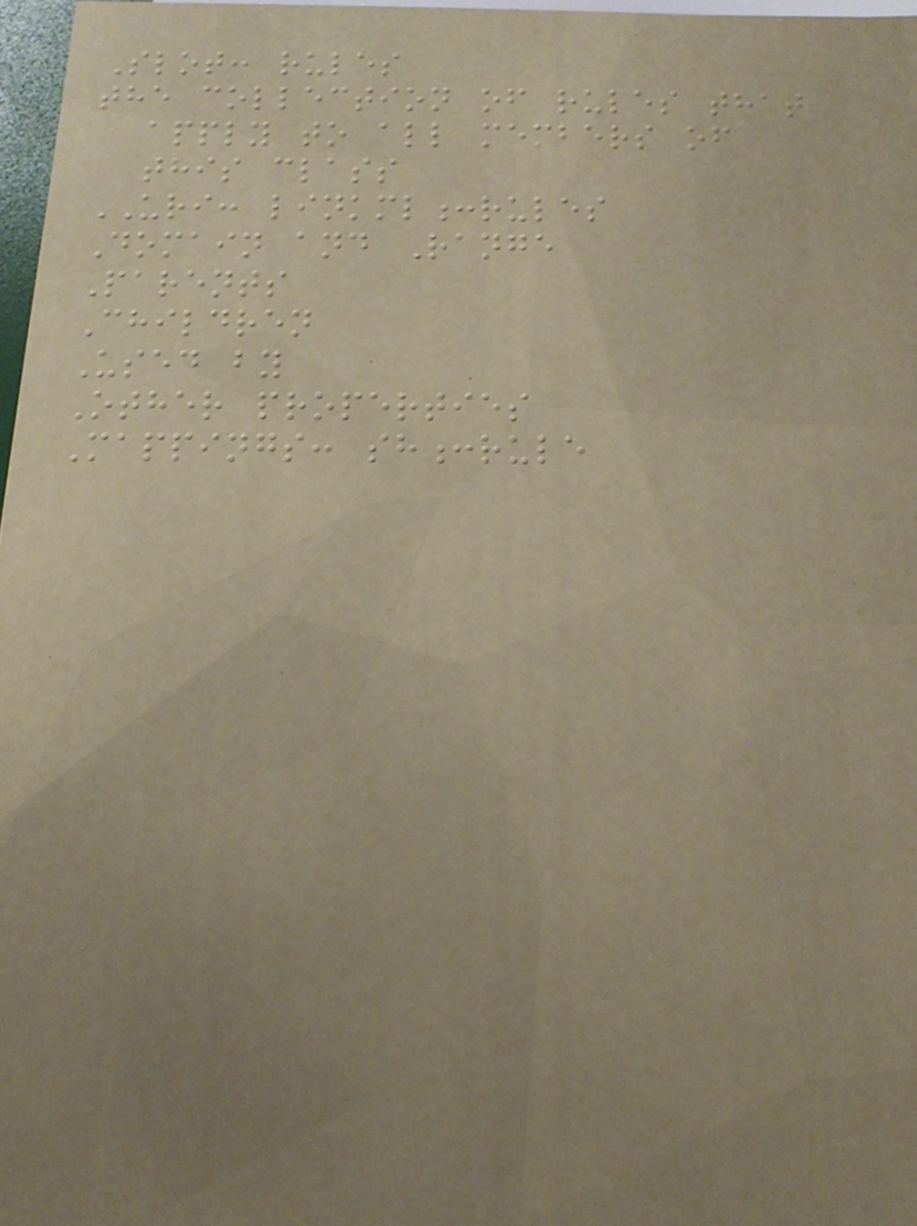Slot: rules
the collection of rules that
apply to all members of
this class
URI: linkml:rules
Domain and Range
Parents
Children
Used by
Other properties
Mappings: sh:rule
